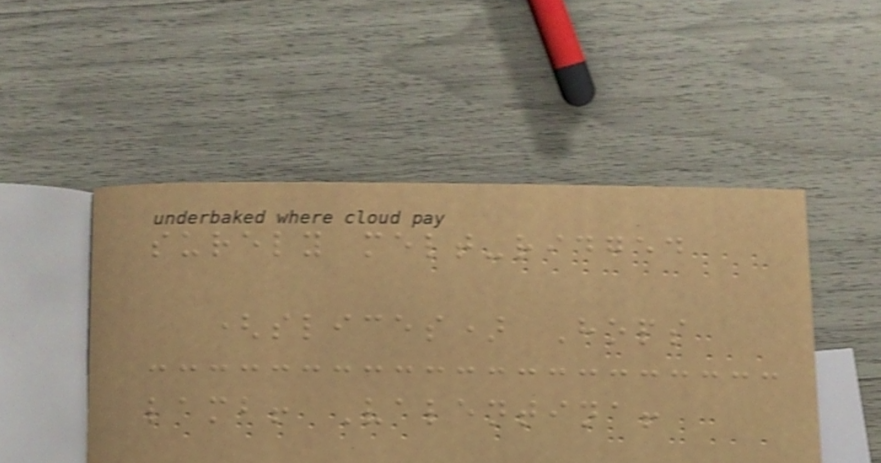surely melt-ridged
(slices) Hops
lamb! Valentina!
